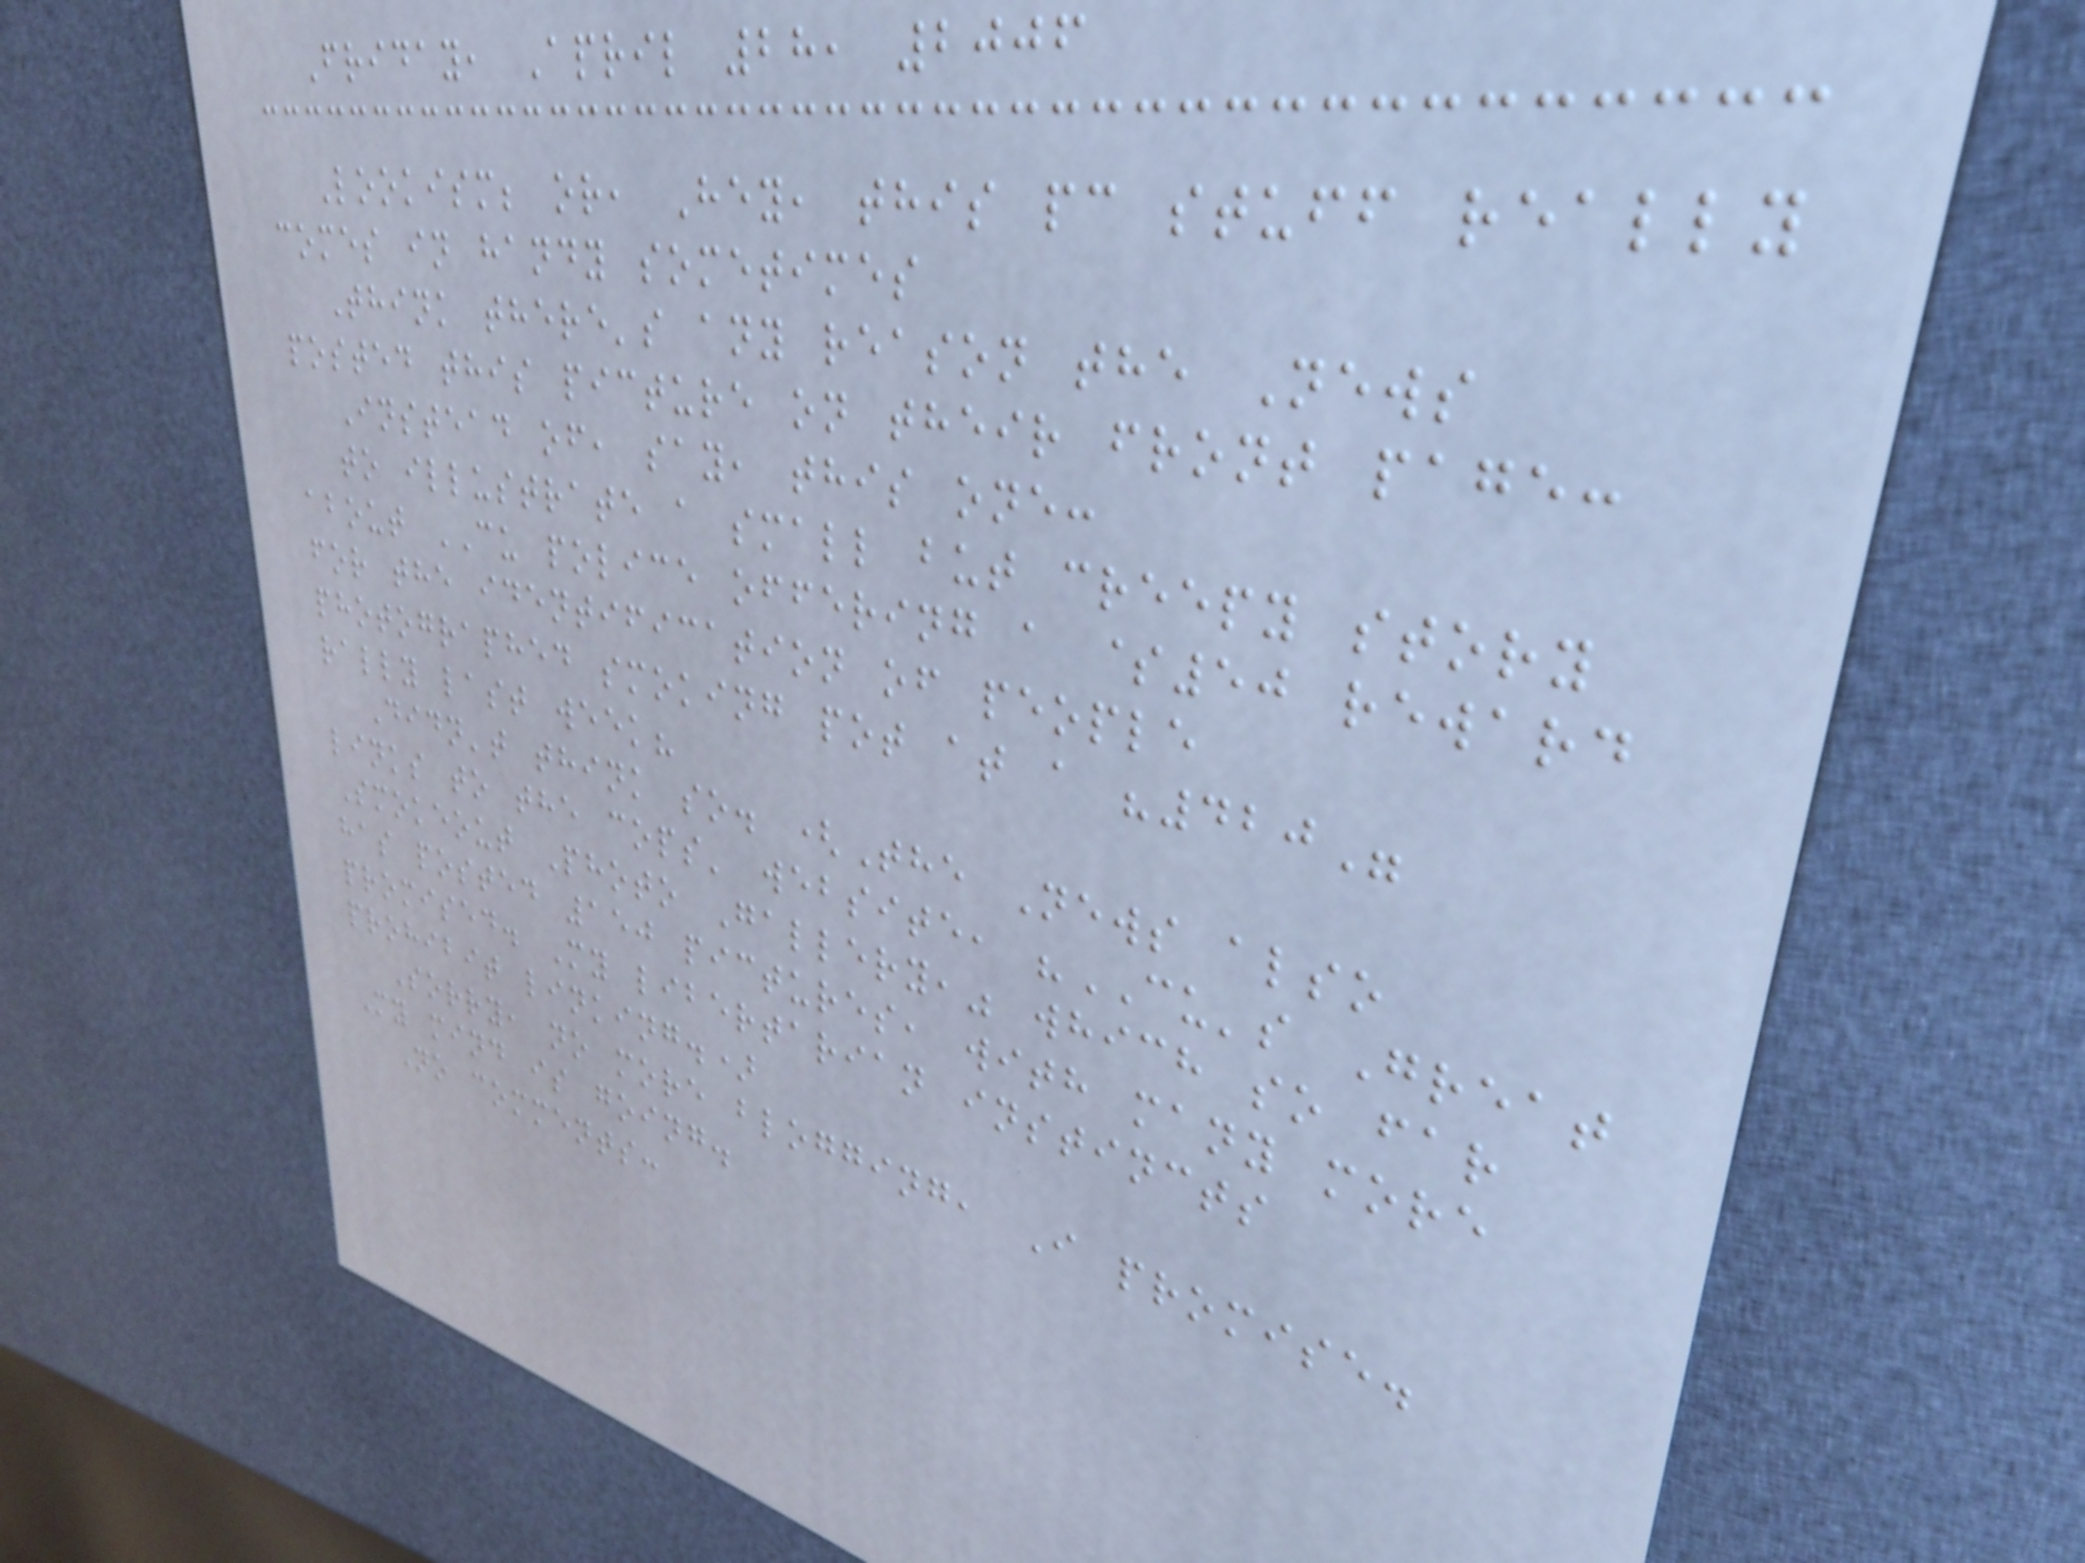Friday, April 28, 2006
Lookism; or, Hey, this pc stuff really
comes in handy sometimes
Think there's any reason the News
posted this picture on their front page:
Instead of, say, this one:
to illustrate a small but creepy story
about CU police offering a $50 reward
for the identification of people
photographed smoking pot at a "420"
rally last week?
Didn't think so. (The News also
links to the cops' website, "CU's Great
Smokeout Photo Gallery," which so far
has posted 150 pictures, with many more
promised. My libertarian instincts
prohibit linking.)
Sorry, no more blogging, I promise.
My mind is going.
No comments:
